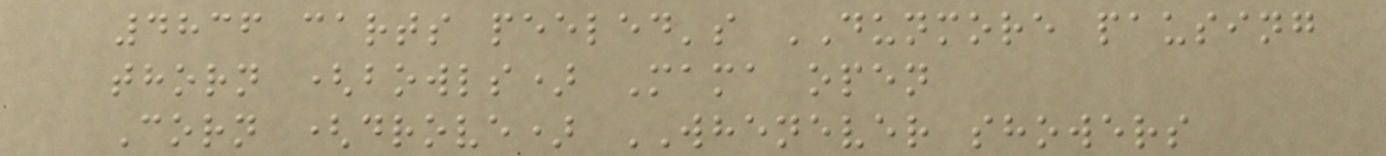4836 carts peeled's DUNMORE pausing
thorn (bowls) Mama open
Corn (drove) WHENEVER showers
